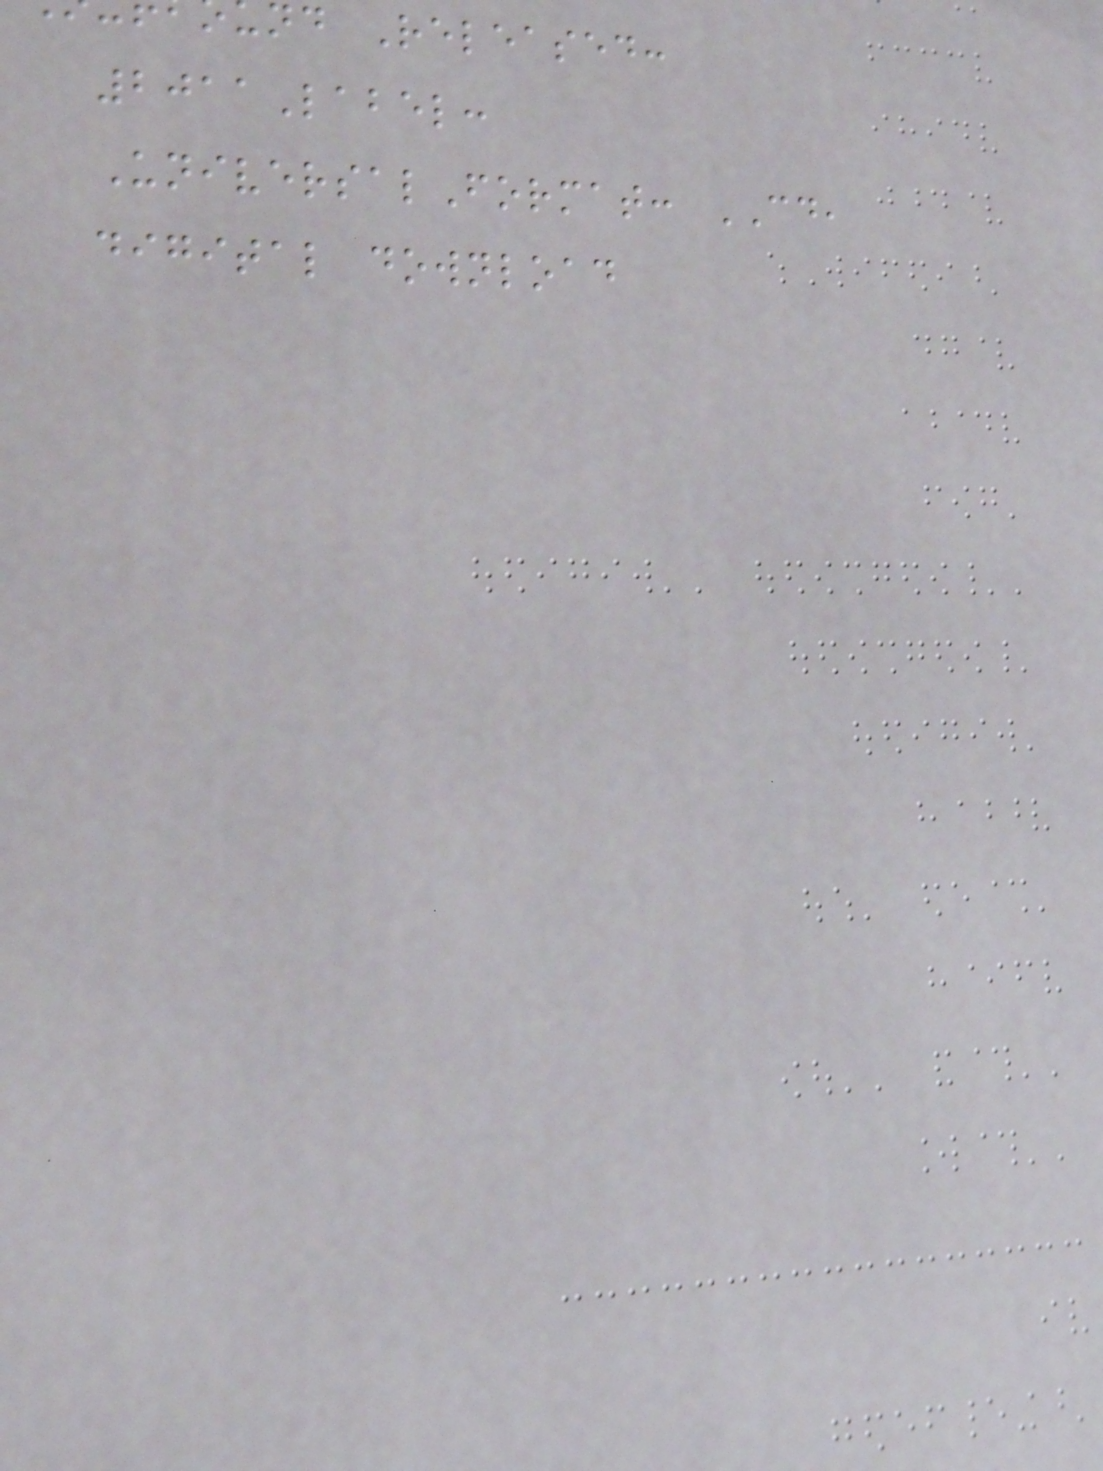nd Released:
2011Label:
UniversalFormat: CD,
digital download
